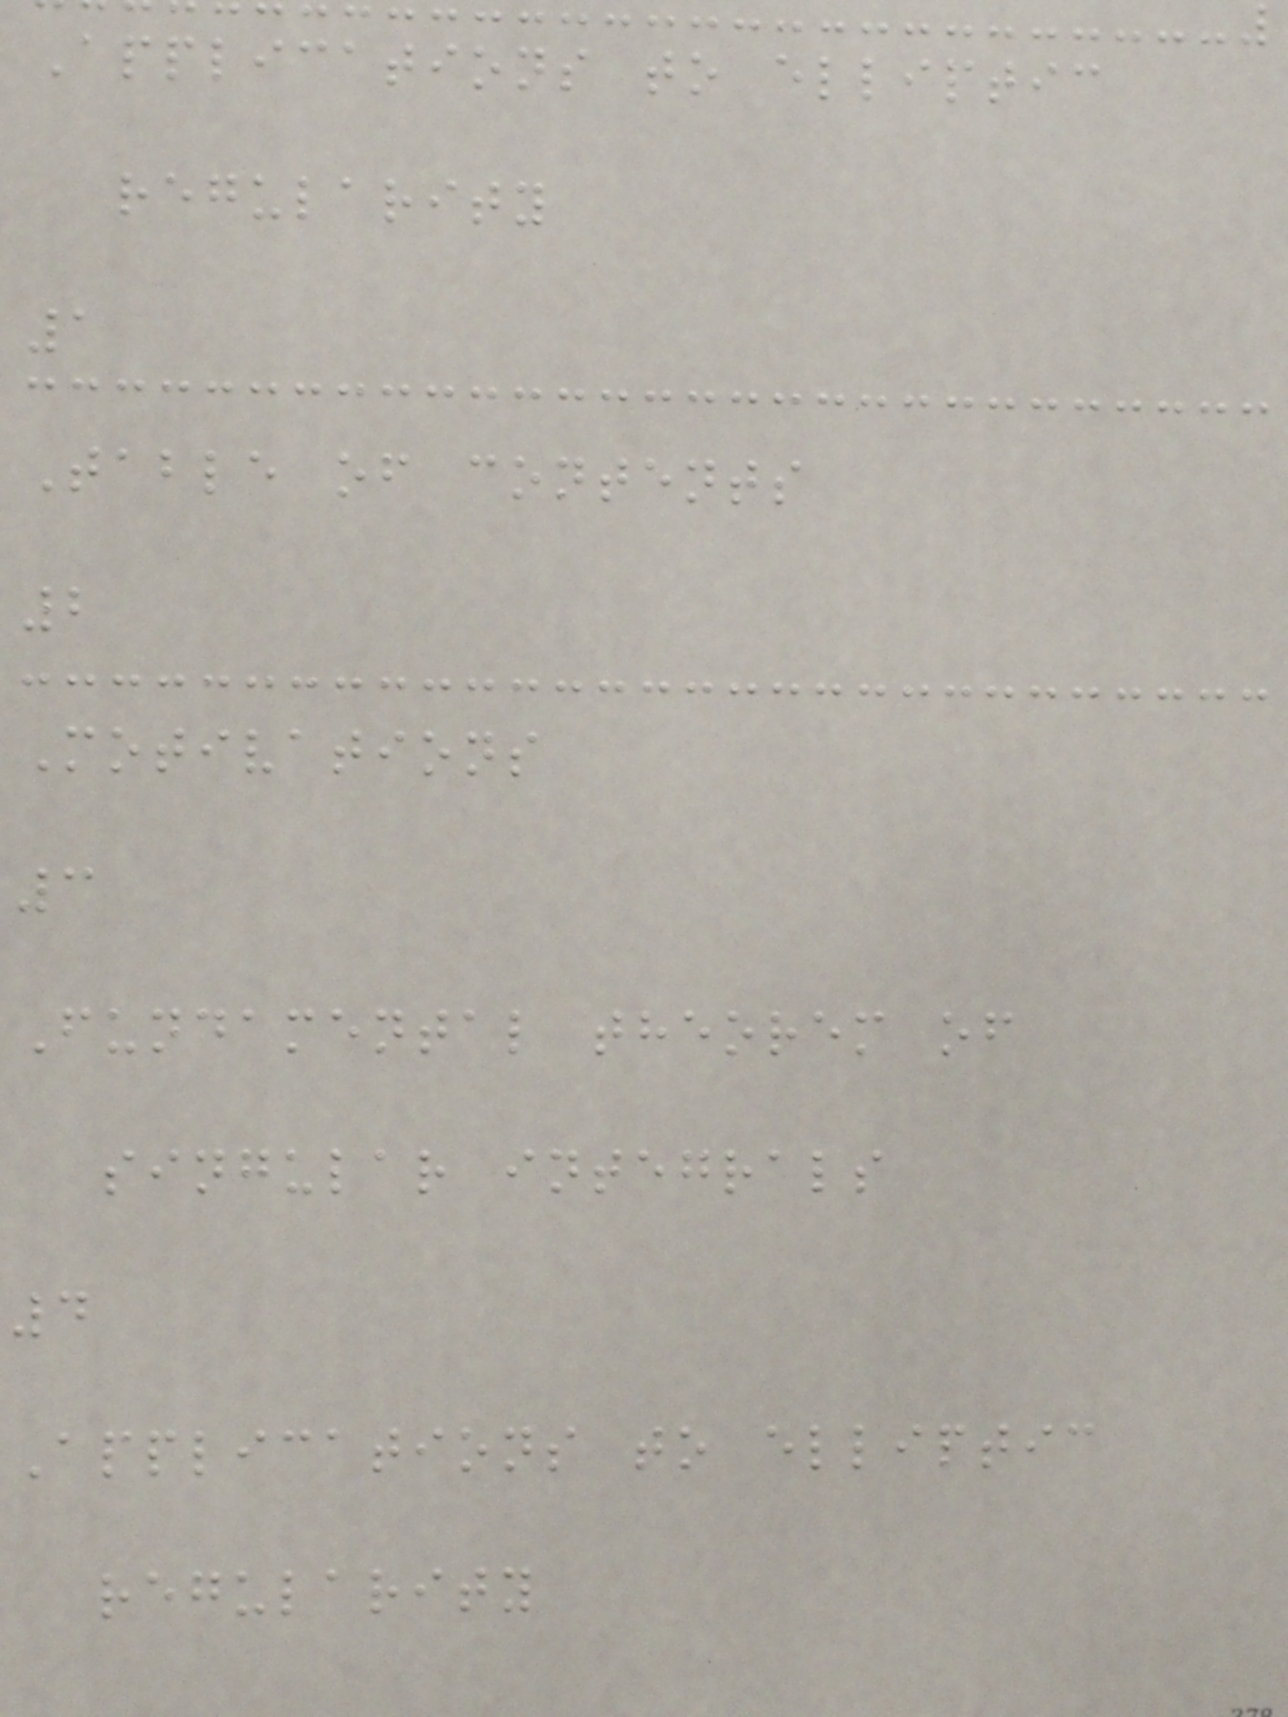Applications to elliptic
regularity
1
Table of contents
2
Motivations
3
Fundamental theorem of
singular integrals
4
Applications to elliptic
regularity
